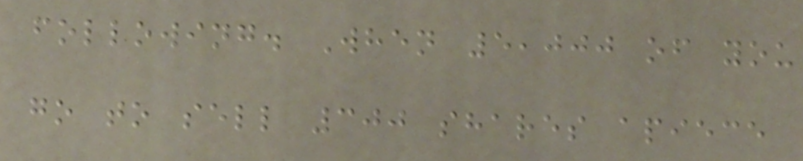following. When 5,000 of you
go to sell 300 shares apiece
